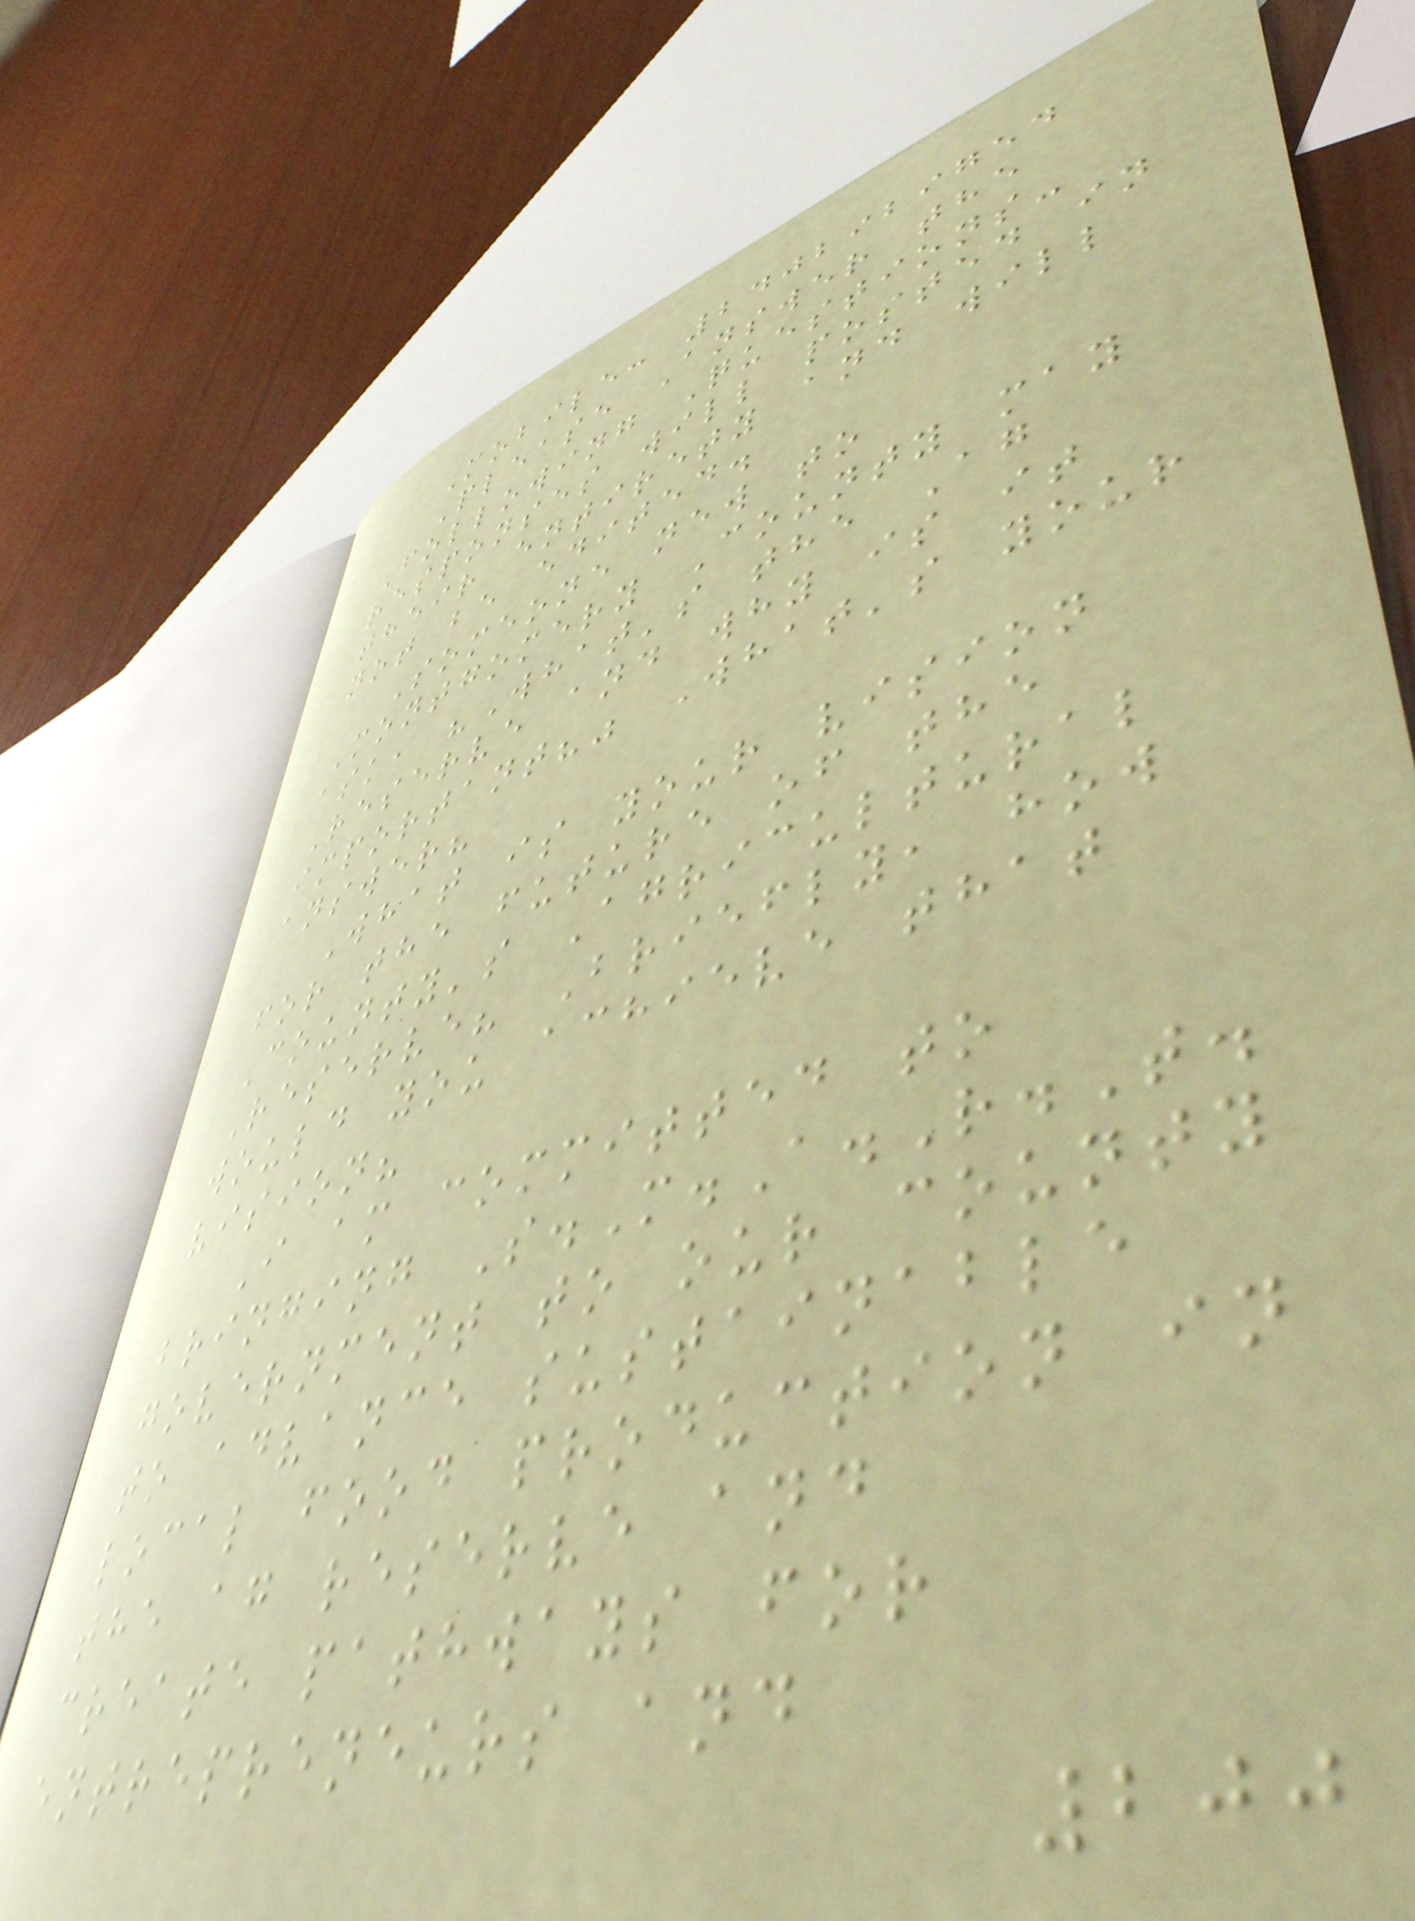Mobile: 2402929754
Please Answer the
Following Questions-
responses will posted in
their entirety and will
not be edited.
Someone new to
Montgomery County may
ask, "What's the Ag
Reserve and why is it
important?" What's your
answer?
What is your vision
for the future of the
County's Agricultural
Reserve? Briefly, how
would you achieve that
vision?
I am committed to
bringing S.M.A.R.T.
government to our county
to advance sustainable
local food production in
the ag reserve and
create pathways for
entrepreneurs and
200
